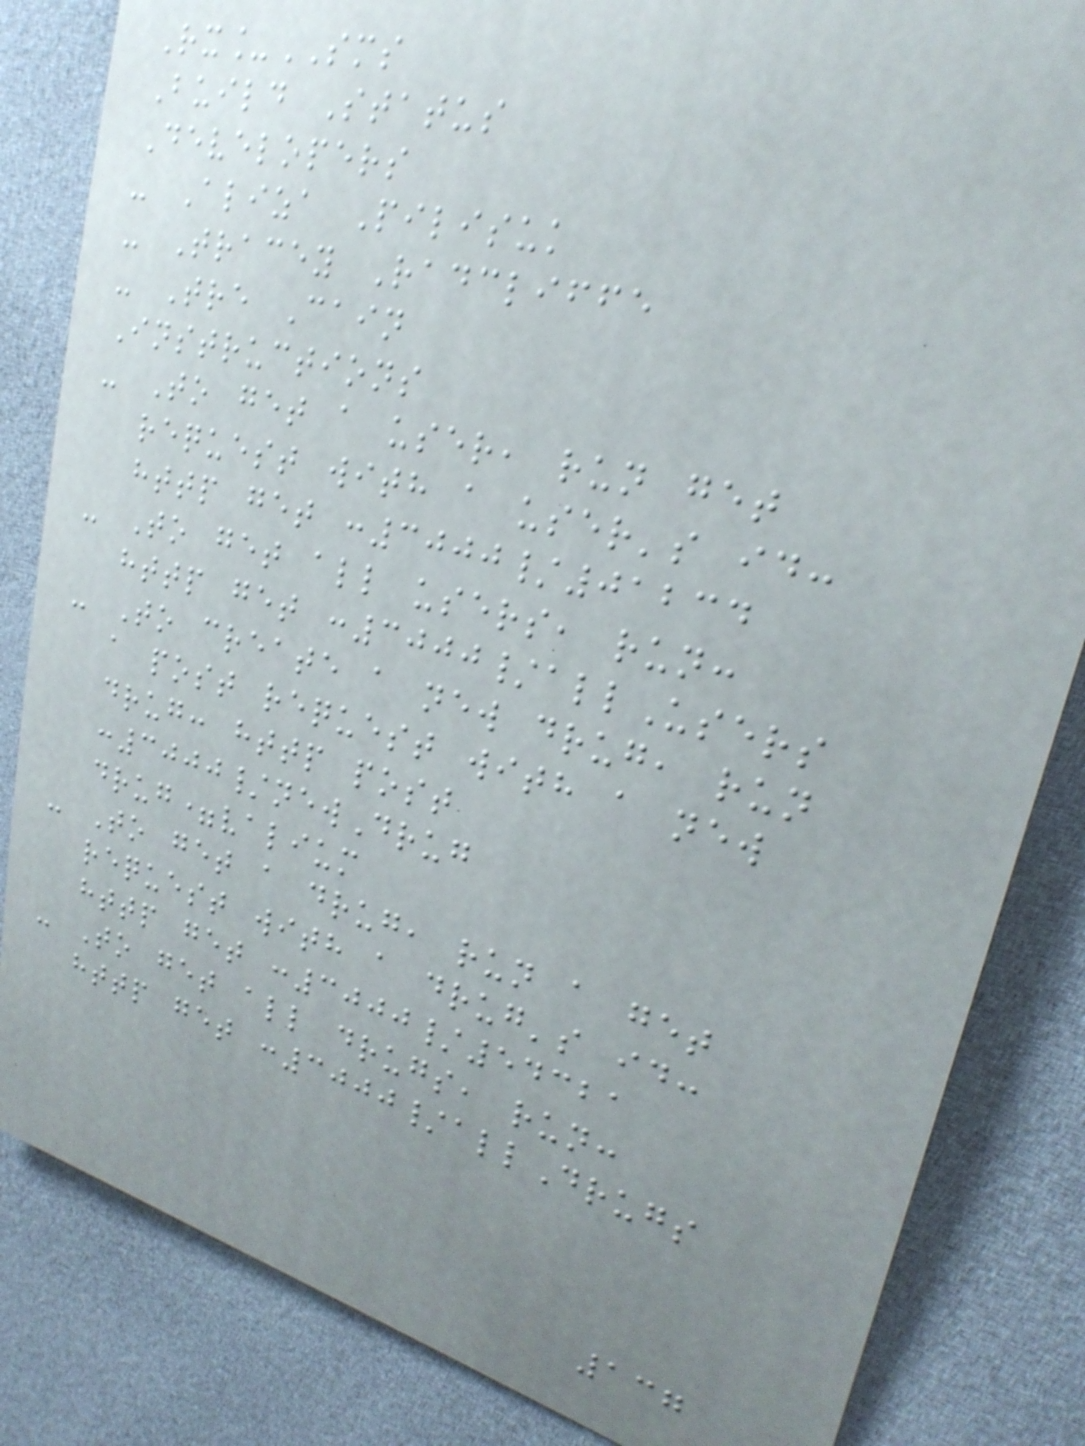Rx_SMS
Build Status
Developers
- Aliza Pilisuk
- Tracey Radcliffe
- Tre Cain
Instructions
- To get a user, run get
request with a user's id:
http get :3000/01234
- To get all users, run:
http get :3000/allUsers
- To create a new drug, run
a post request with a new
drug: http post
:3000/newDrug
drug=valium
- To get a drug, run a get
request with a drug's id:
http get :3000/54321
- To get all drugs, run:
http get :3000/allDrugs
137
